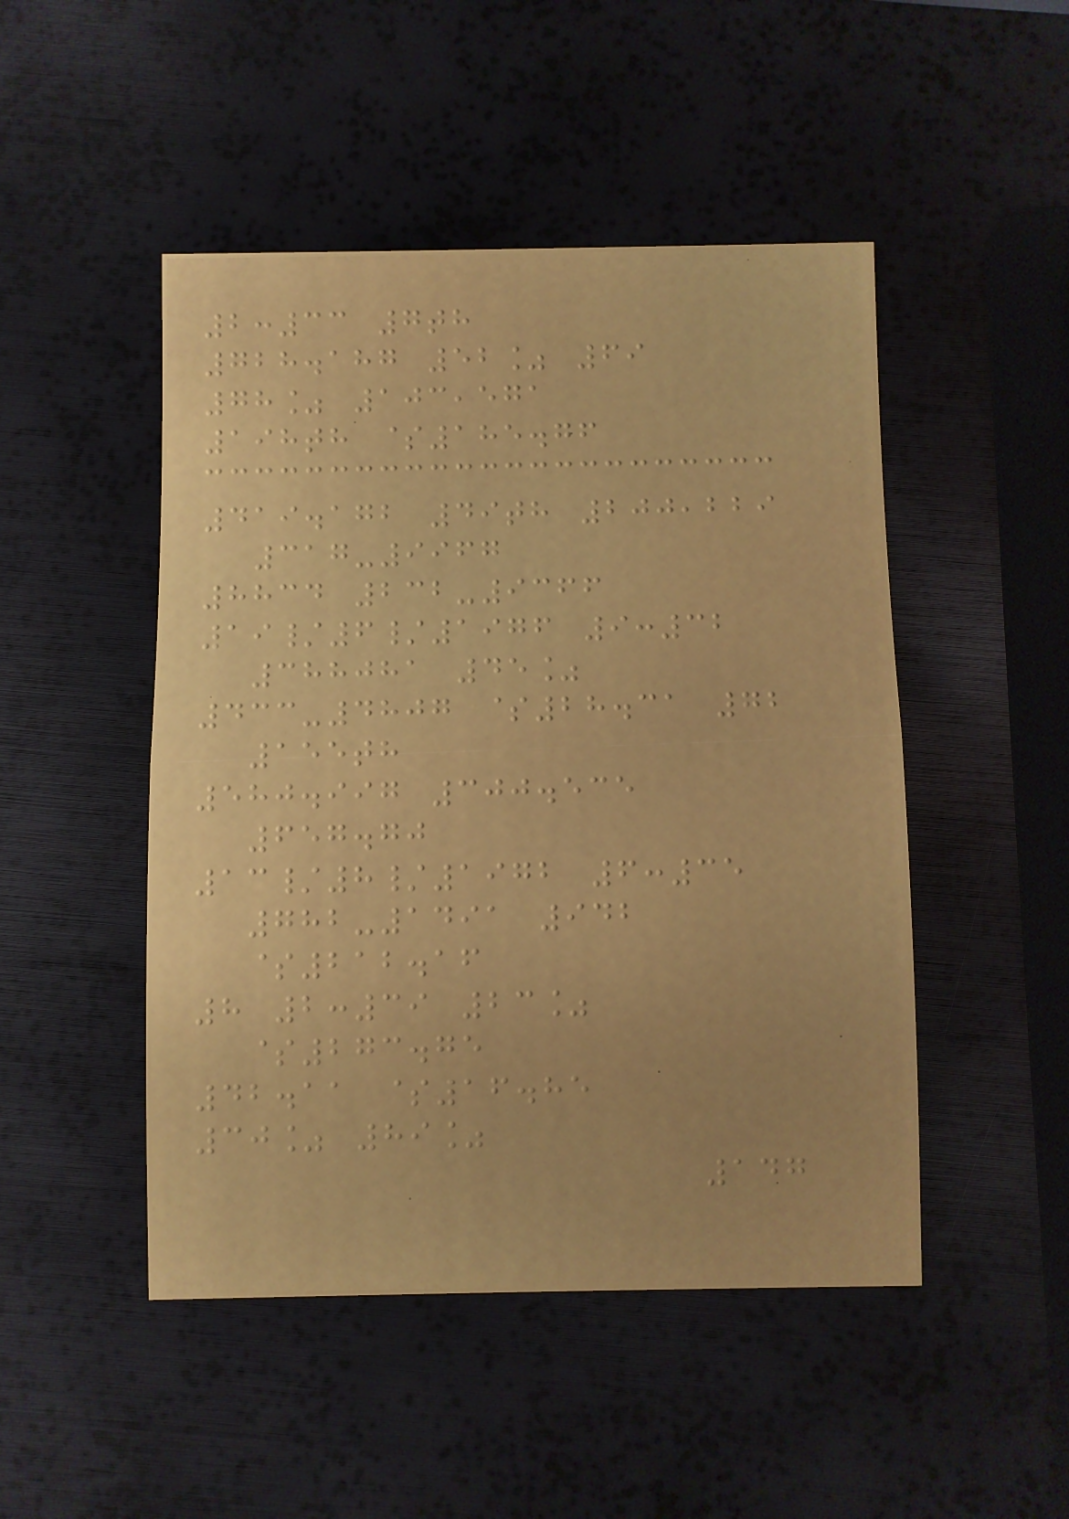2:33 7th
728.187 52% 69
78% 103,571
198th $185.76
419.172 49th 200,229
317-9967
8834 232-9366
19/6/1976 9:32
388081 45%
433-4807 $28.31 72
155th
580.997 300.535
657.70
13/8/1972 6:35
782-1491 942
$212.16
8 2:39 23%
$273.75
42.11 $16.85
30% 89%
147
